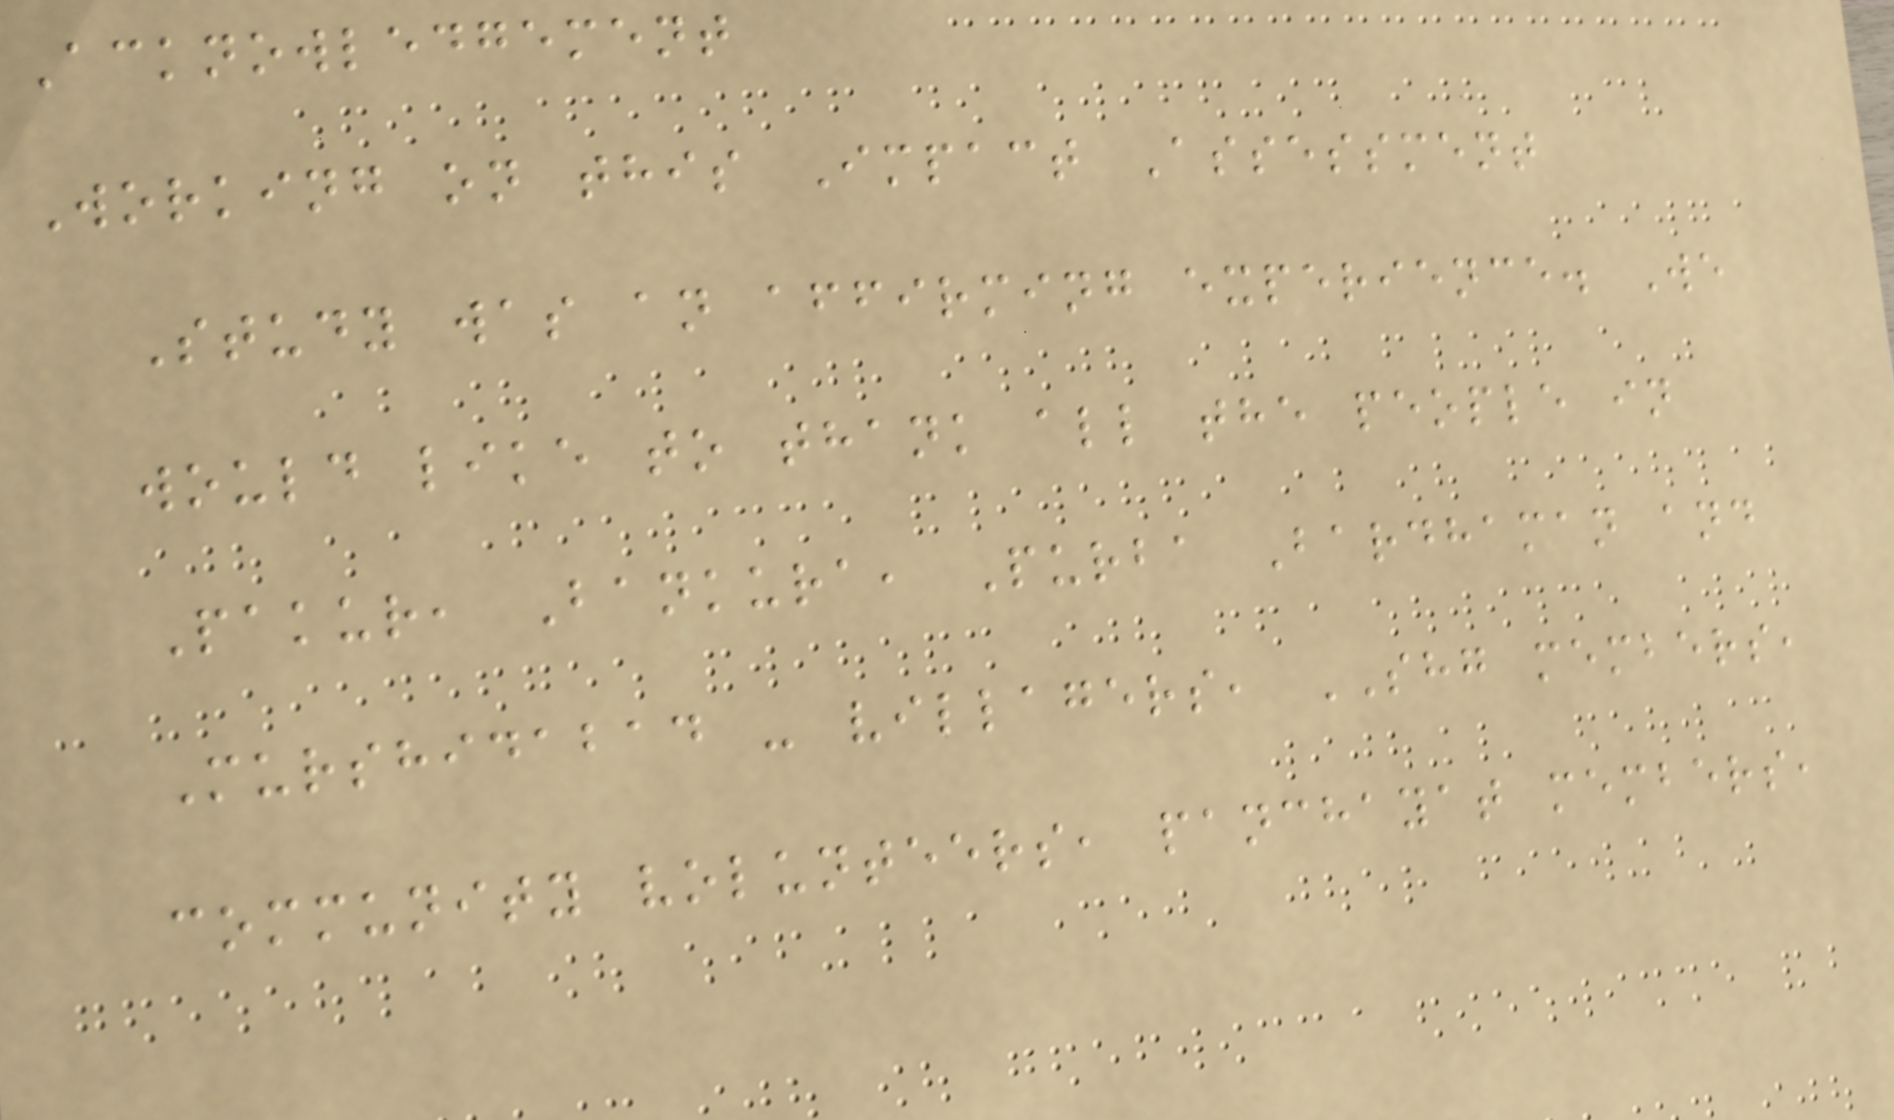Acknowledgement
Working on this Impact Assessment
Study was an affirming experience. We
would like to thank all the people in
Pakur, Bankura, Purba Bardhaman and
Murshidabad - villagers, SHG members,
community volunteers, panchayat members,
